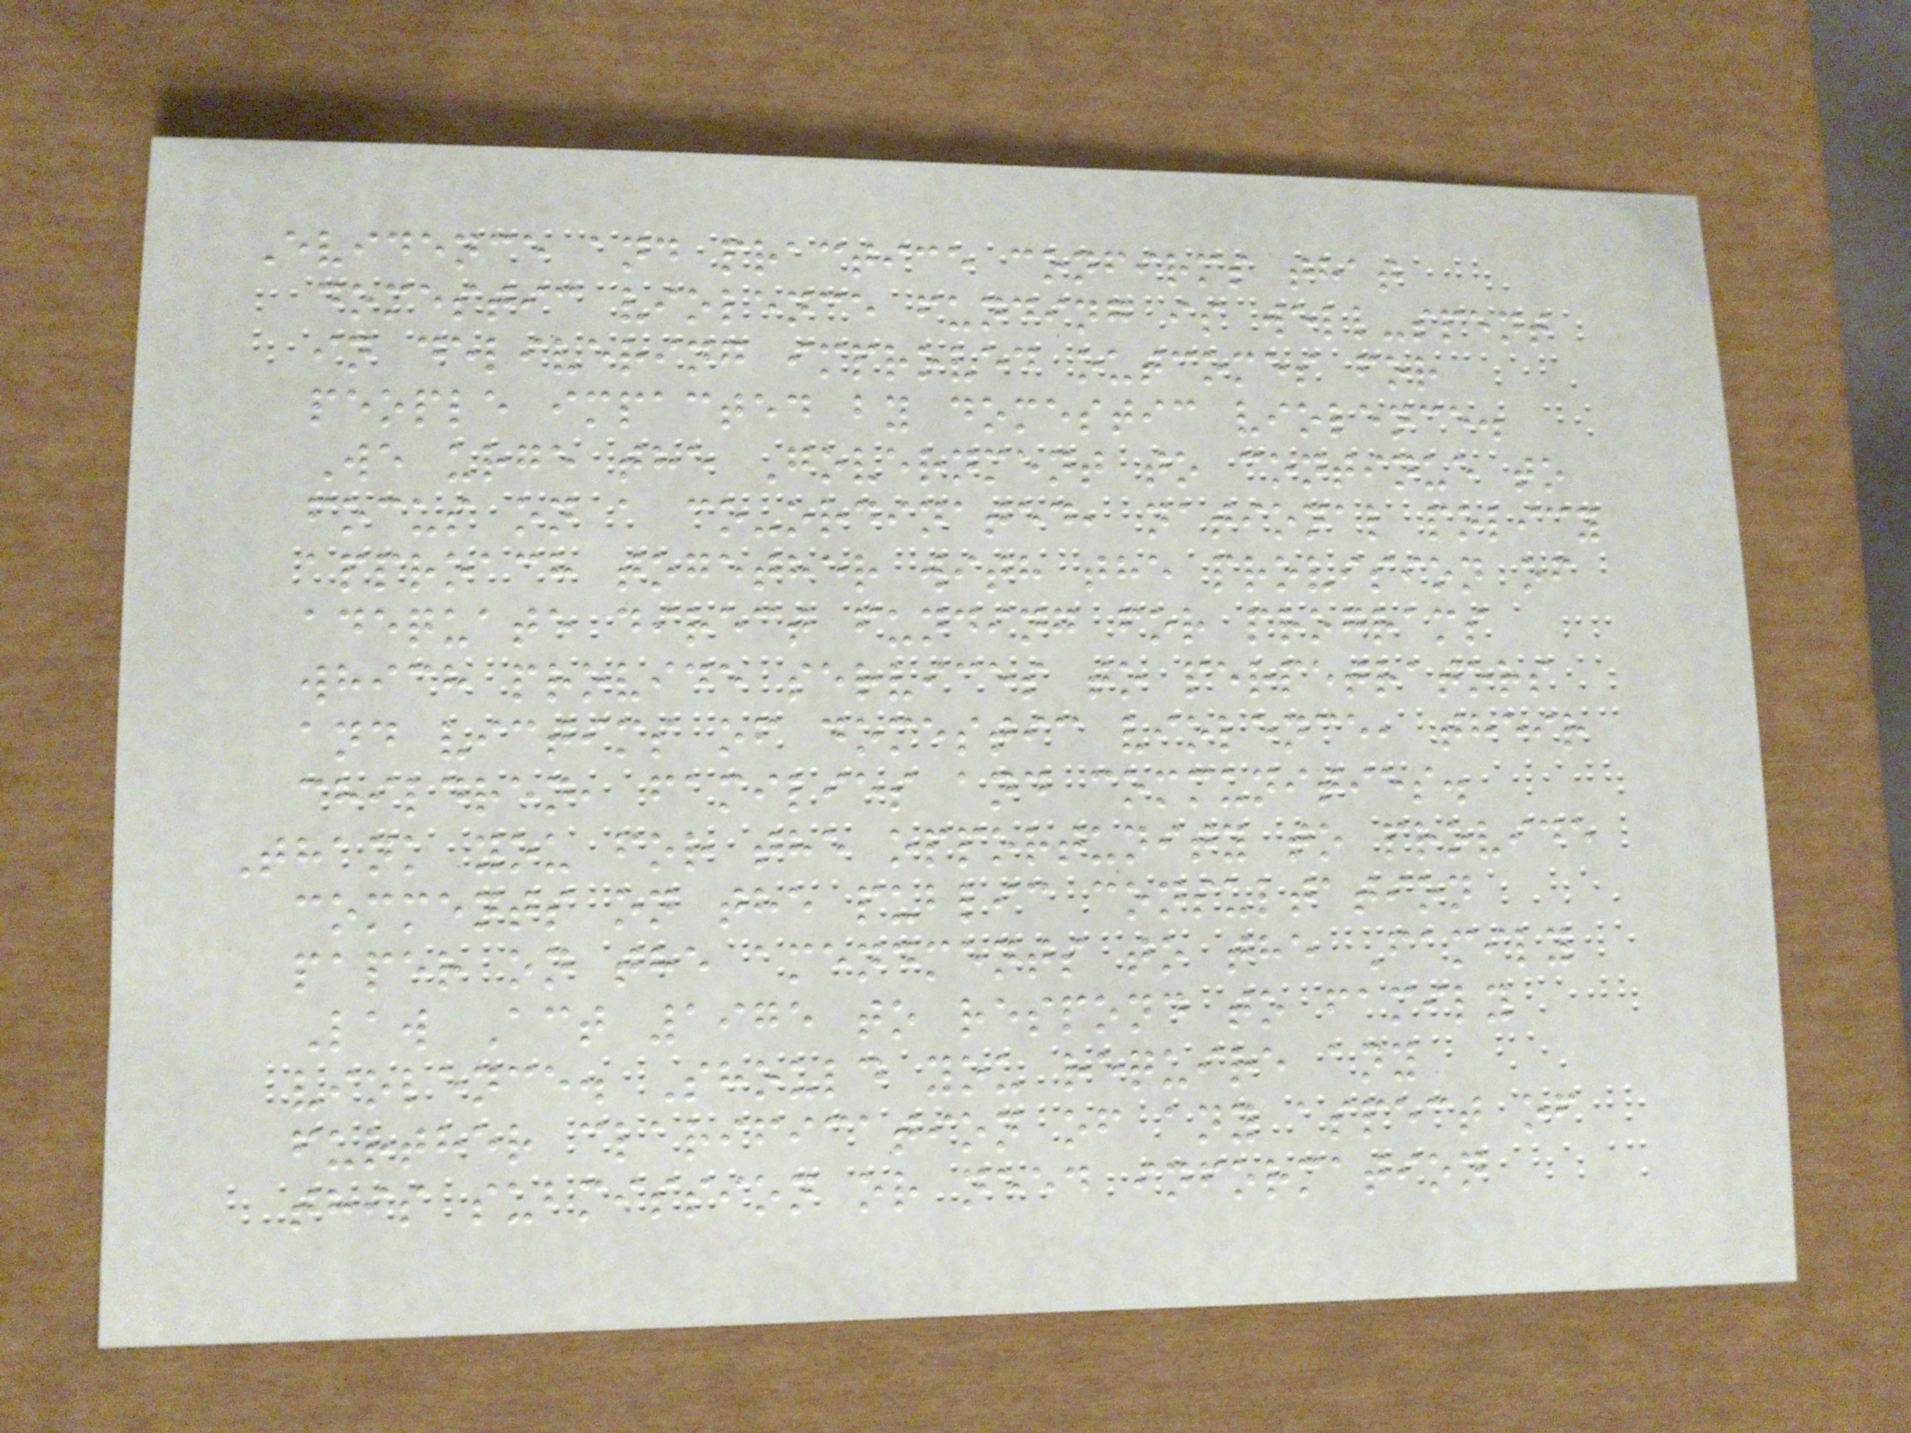Evidence and practice confirms that
domestic violence funding is well-spent
in delivering improved outcomes for
people impacted by domestic violence.
We urge the Government to continue to
focus on a co-ordinated, national policy
approach together with the provision of
adequate direct funding for programs
which provide services to perpetrators
and victims of domestic violence, their
children, families and communities.
Thank you for the opportunity to provide
comments on the public consultation
paper on the amendments to the Family
Law Act 1975 to respond to family
violence. Should you require any
further clarification of any aspect of
this submission or need information
